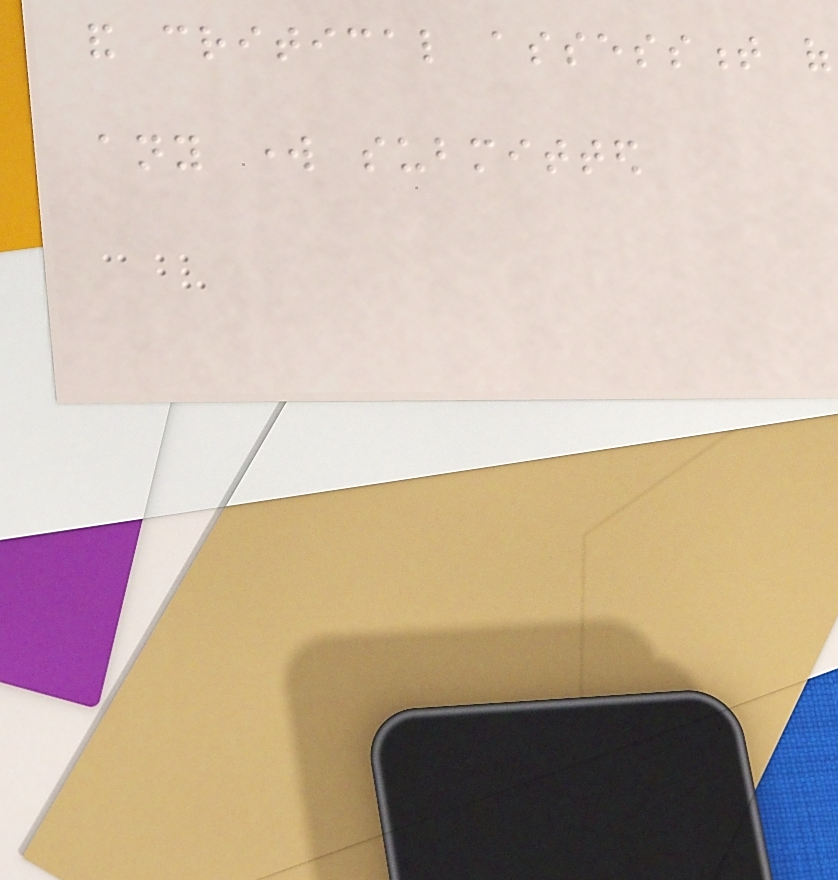and critical assessment of
any work submitted
